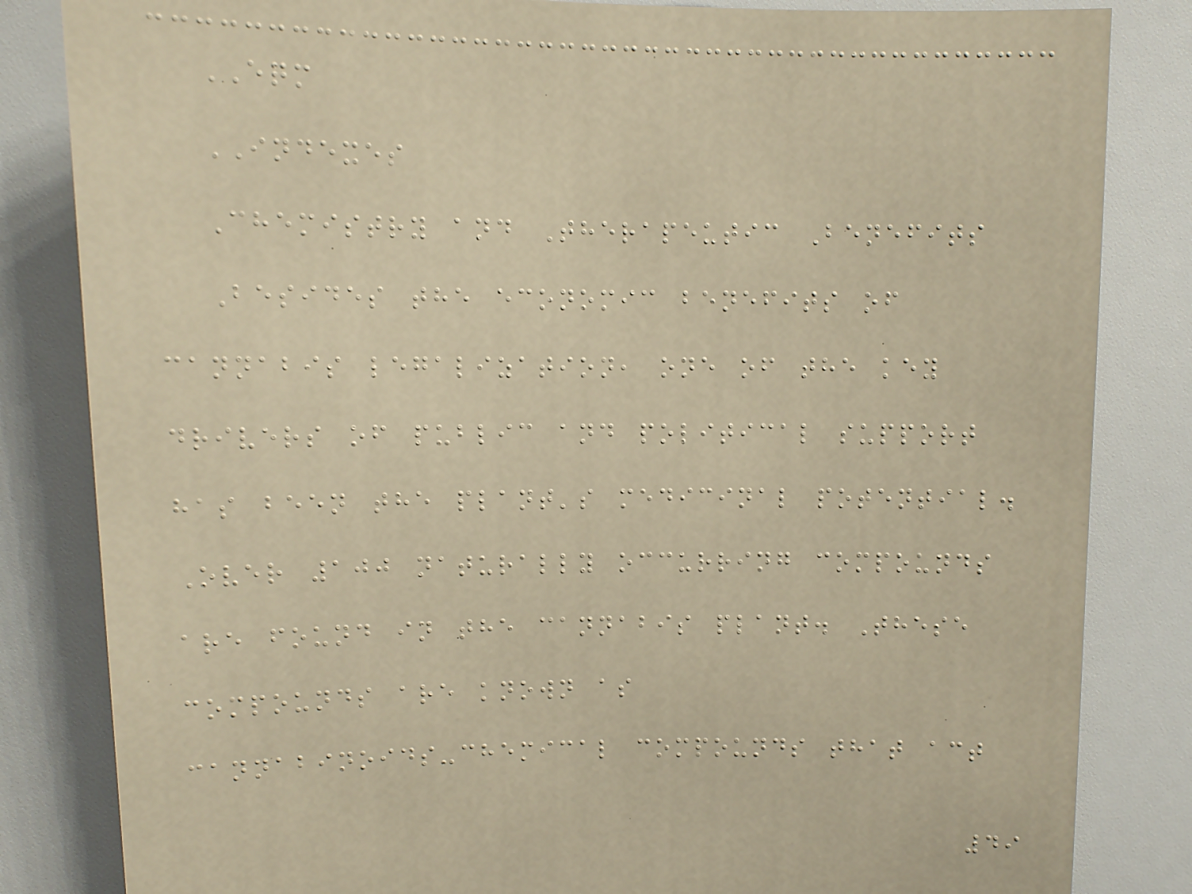EQM
INDEXES
Chemistry and Therapeutic Benefits
Besides the economic benefits of
cannabis legalization, one of the key
drivers of public and political support
has been the plant's medicinal potential.
Over 100 naturally occurring compounds
are found in the cannabis plant. These
compounds are known as
cannabinoids-chemical compounds that act
49
